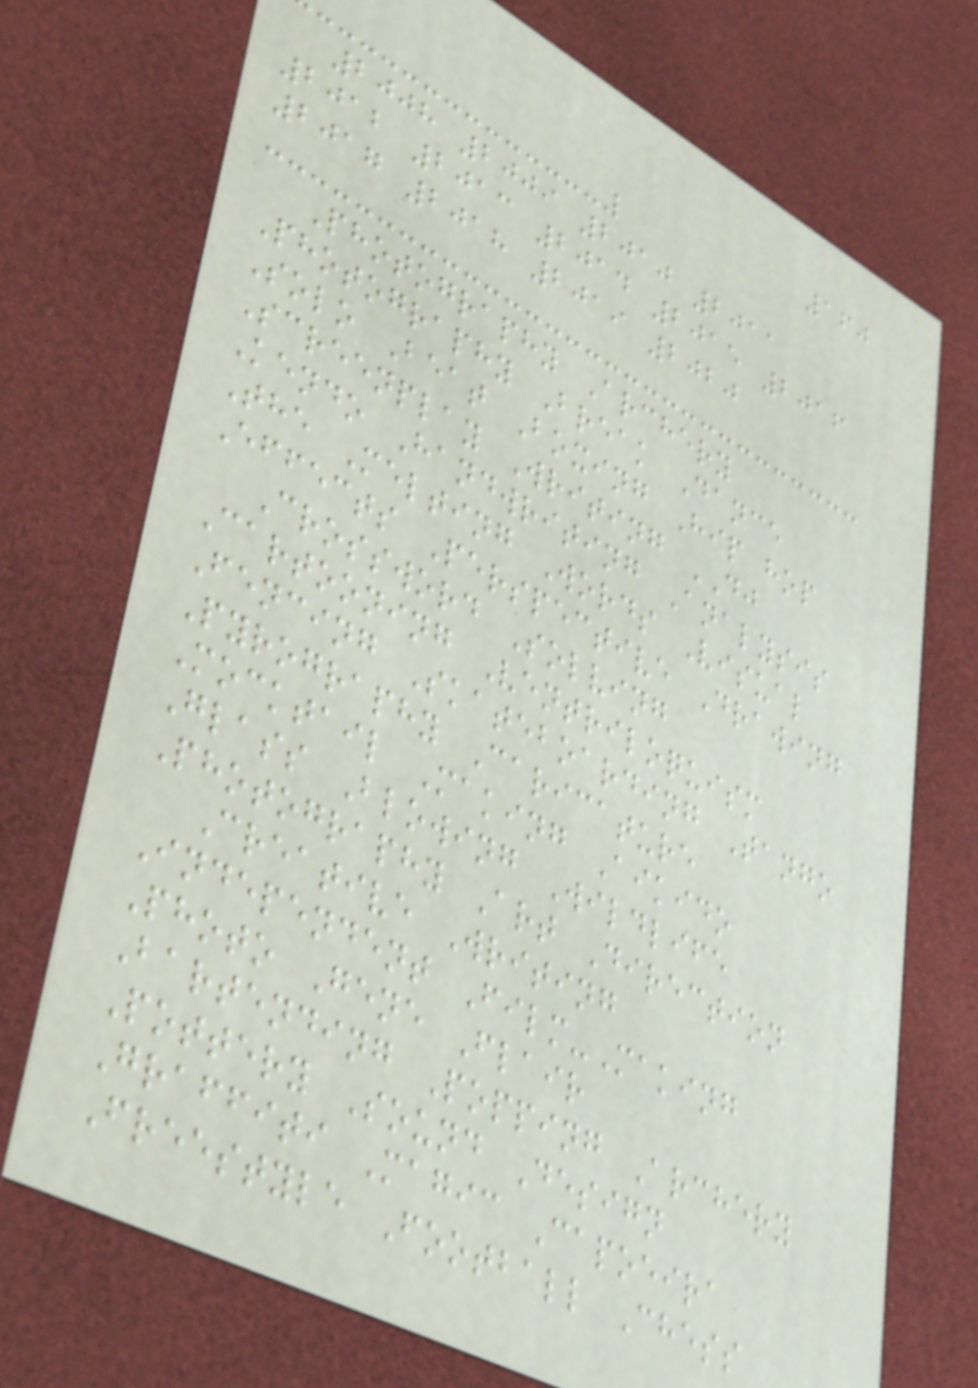160
2008 2009 2010 2011
2012 2013 2014 2015 2016
2017 2018 2019 2020
Photography Archery
Photography Break Dance
Solo Beat Boxing Hip hop
Screenplay Writing DJ
Kendo Handwriting Analysis
The Melting Words Visual
Effects Perspective Drawing
Crossword Solving
Cartooning Ventriloquism
Fencing Skateboarding Tango
Pyrography Caricature
Mocktail Making Aikido
Glass Blowing Wildlife
Photography Art Direction
Creative Writing
Independent Film-Making
Photo Gene Flair
Bartending Popping Archery
Pottery Sound Design
Graffiti Magic Capoeira
Freestyle Football Chess
